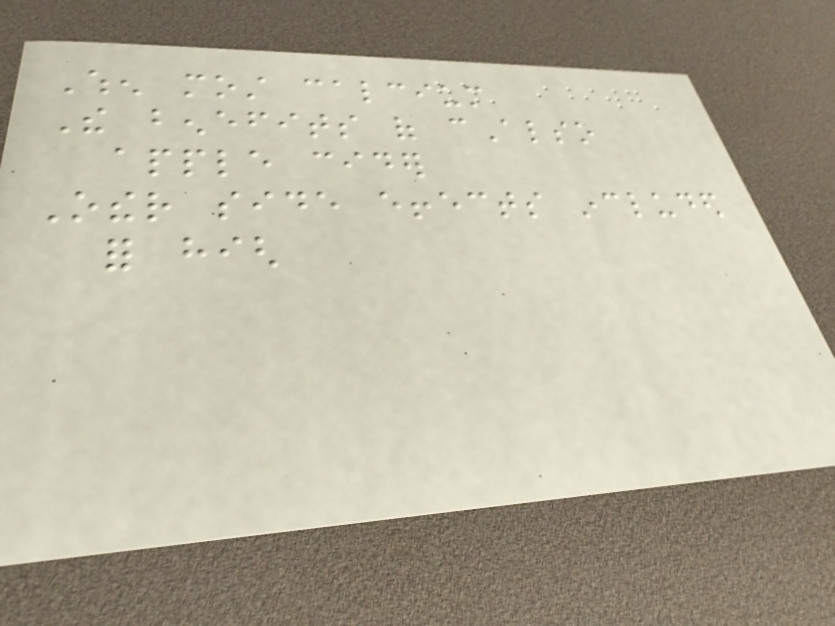When most calcium
The benefits of cAlso
apple cider
Other side effects included
for high
